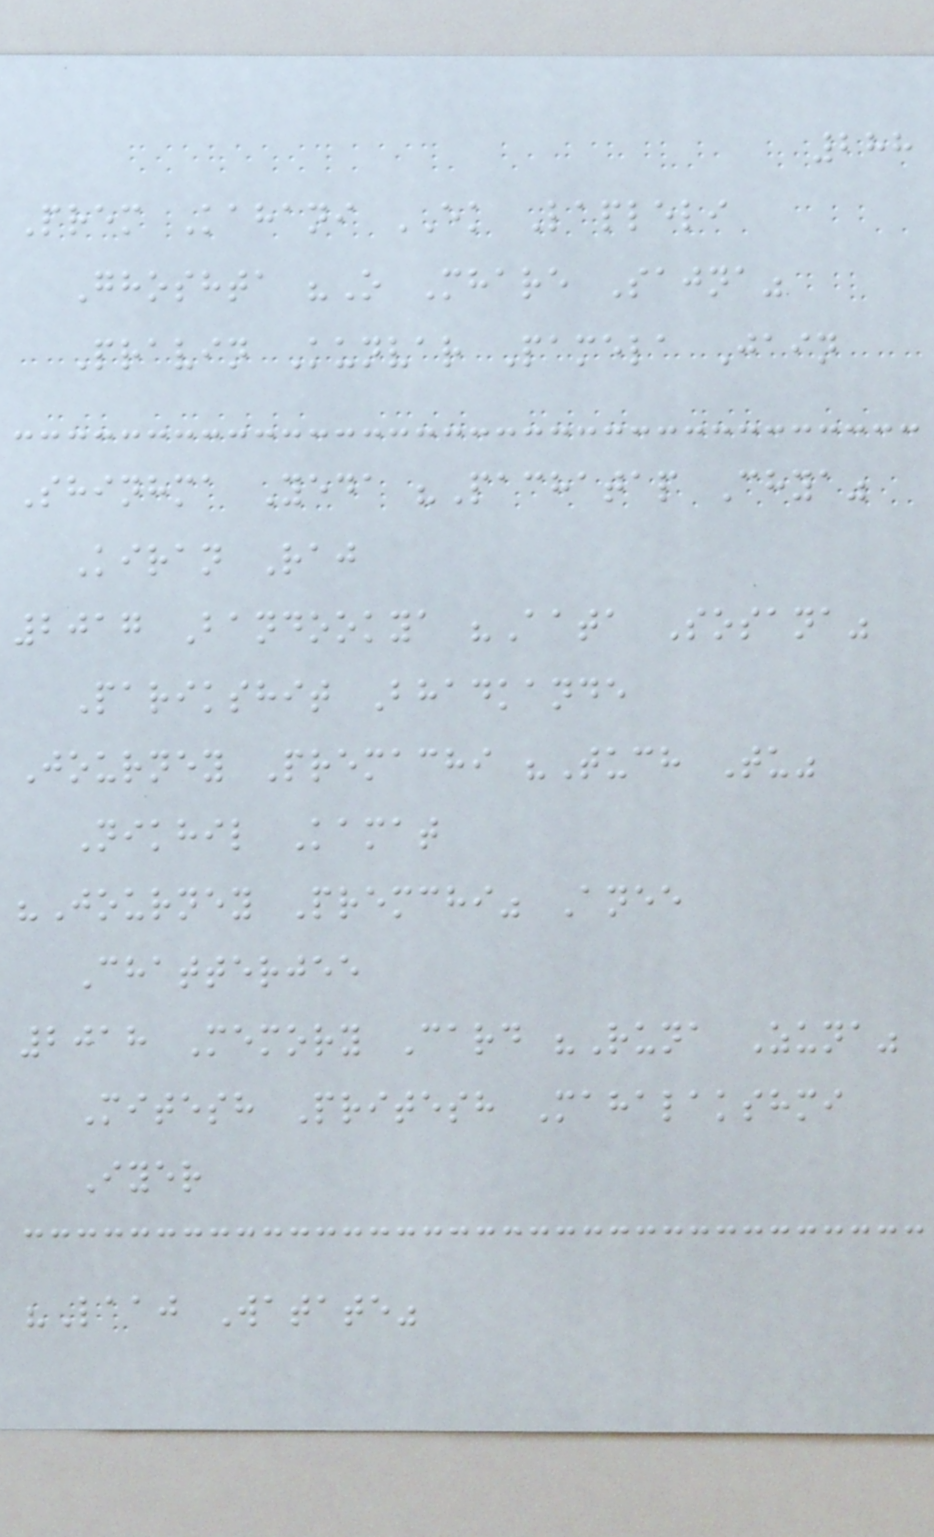288
Prem Kahani EK Lapleli
Ghoshta "O Mhare Sajna"
Pravin Kunvar Pamela Jain
Shinhma Yeda "Pachatap Chya"
Kiran Raj
2017 Bandookya "Aata Sosana"
Parikshit Bhadkande
Journey Premachi "Tuch Tu"
Nikhil Kamat
"Journey Premchi" Anee
Chatterjee
2018 Memory Card "Runa Zuna"
Mitesh Pritesh Mahalakshmi
Iyer
"Laaj Watate"
